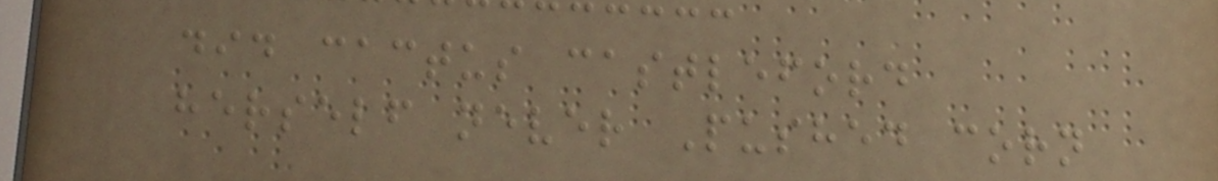did cactus castleford
herself never Pushed corn
